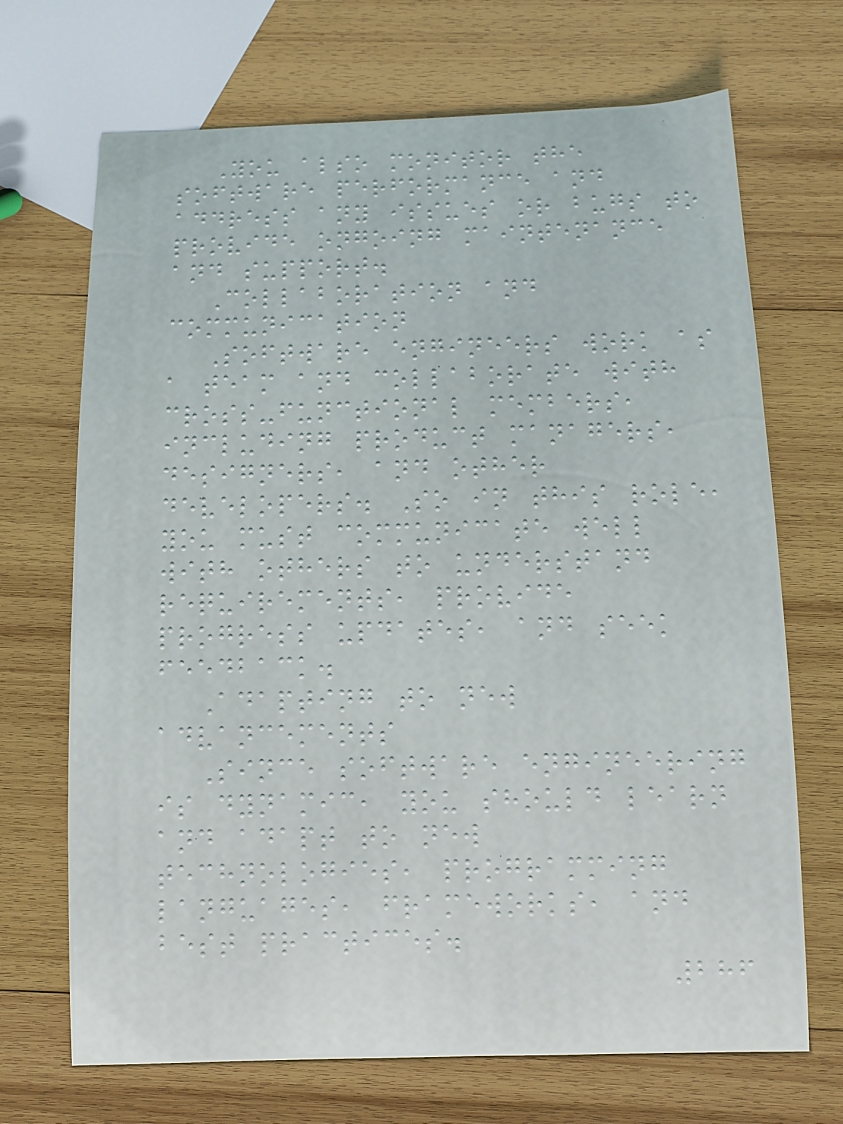You also monitor the
software performance and
address any issues or bugs to
provide ongoing maintenance
and support.
Collaboration and
communication
Software engineers work as
a team and collaborate with
cross-functional members,
including product managers,
designers, and other
developers. So in this role,
you must communicate well
with others to understand
requirements, provide
progress updates, and seek
feedback.
Adapting to new
advancements
Since software engineering
is dynamic, you should learn
and adapt to new
technologies, programming
languages, frameworks, and
best practices.
286
